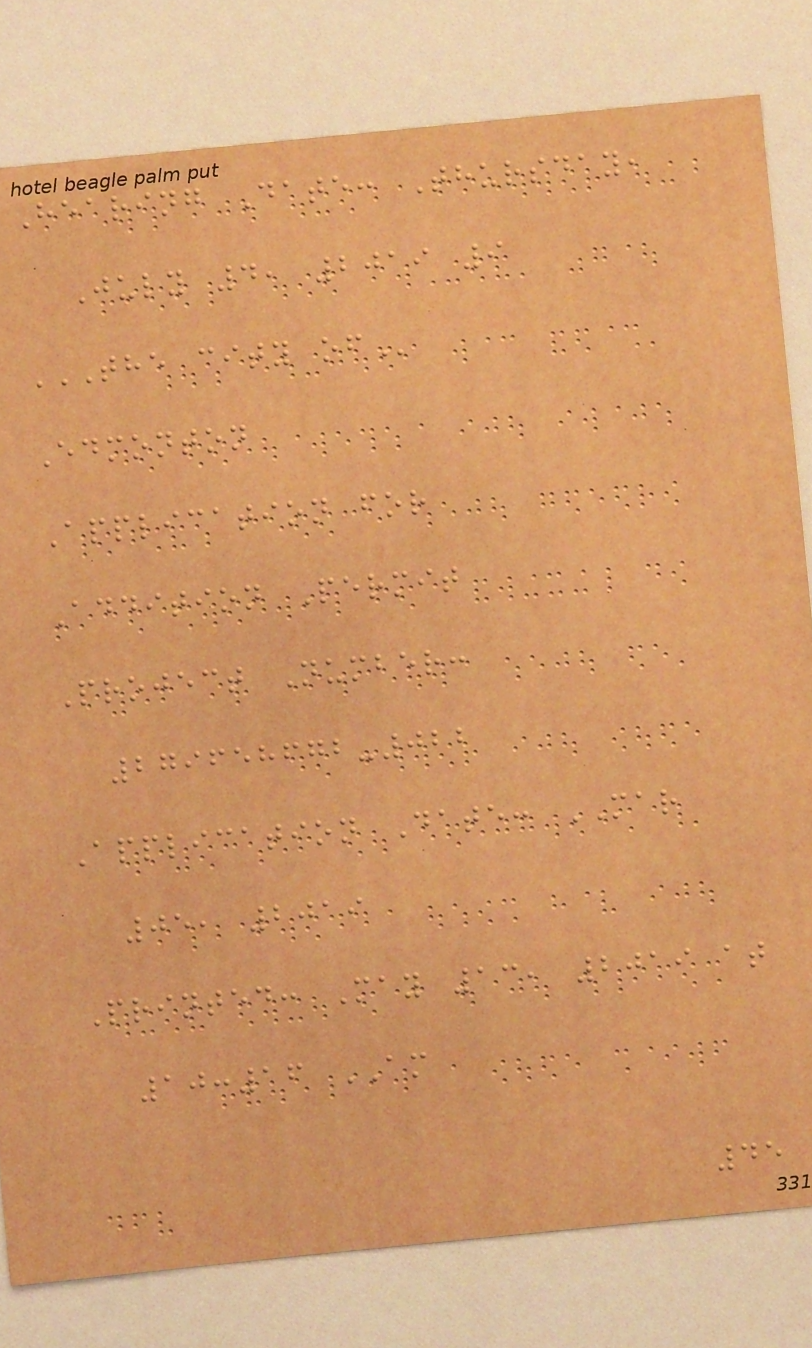Hearing Date: Thursday,
July 4, 2019 9
THE CITY OF
Edmonton
Application for
Addition Permit
Project Number:
279658672-022
Application Date: MAR
05, 2019
Printed: May 13, 2019 at
10:16 AM
45
